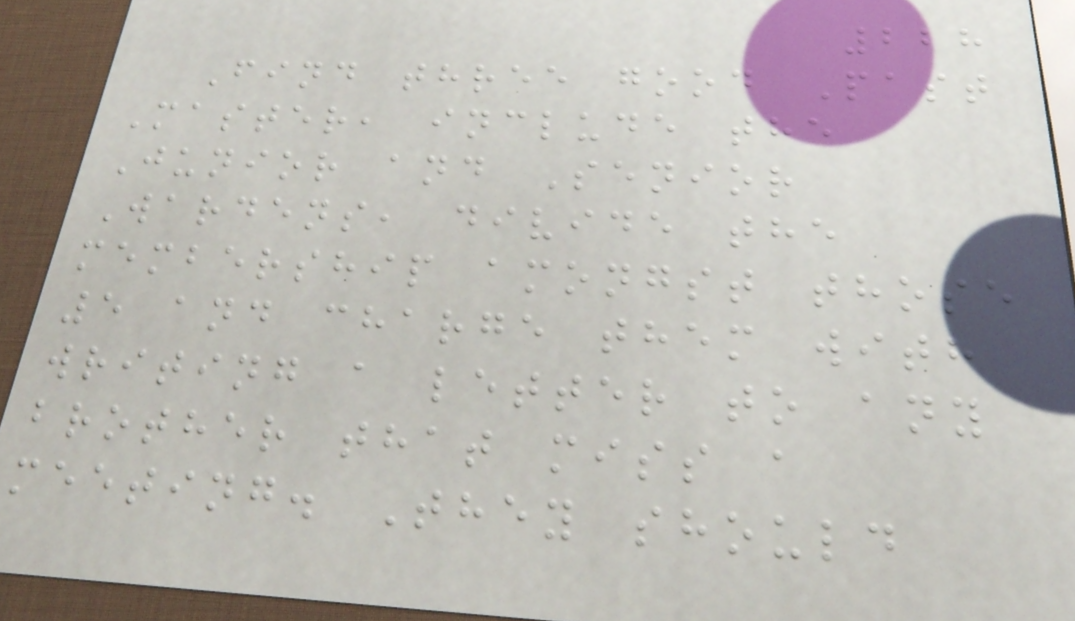228
Find three good Past
Master, include the
Junior and Senior
Wardens, divide the
membership amongst those
5 and charge them with
writing a letter to any
brother that miss a
meeting. They should
